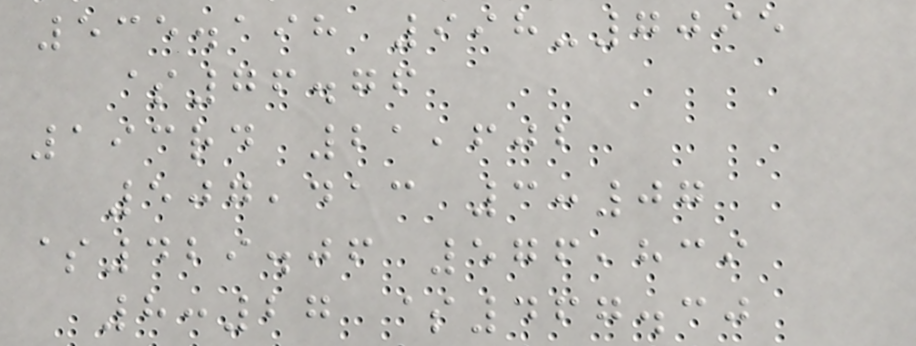535.198 998-7095
$76.76
193rd 21,602
507,413 3:07
$429.06 576,839
8:27 $467.30
